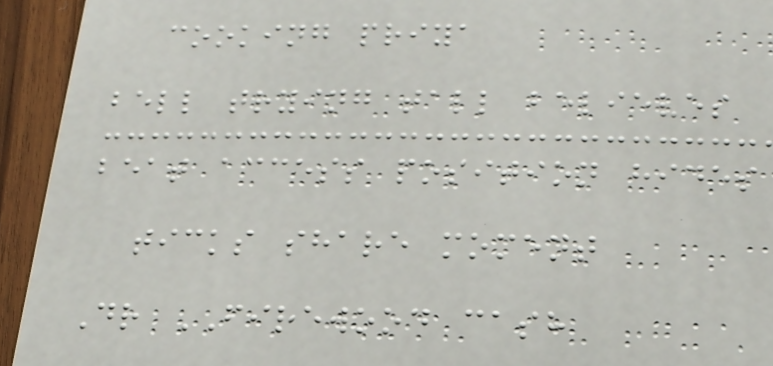cooking priya
bell trying tall believes
beat access position hides
ticks share moment
Dr FIREWOOD cash
